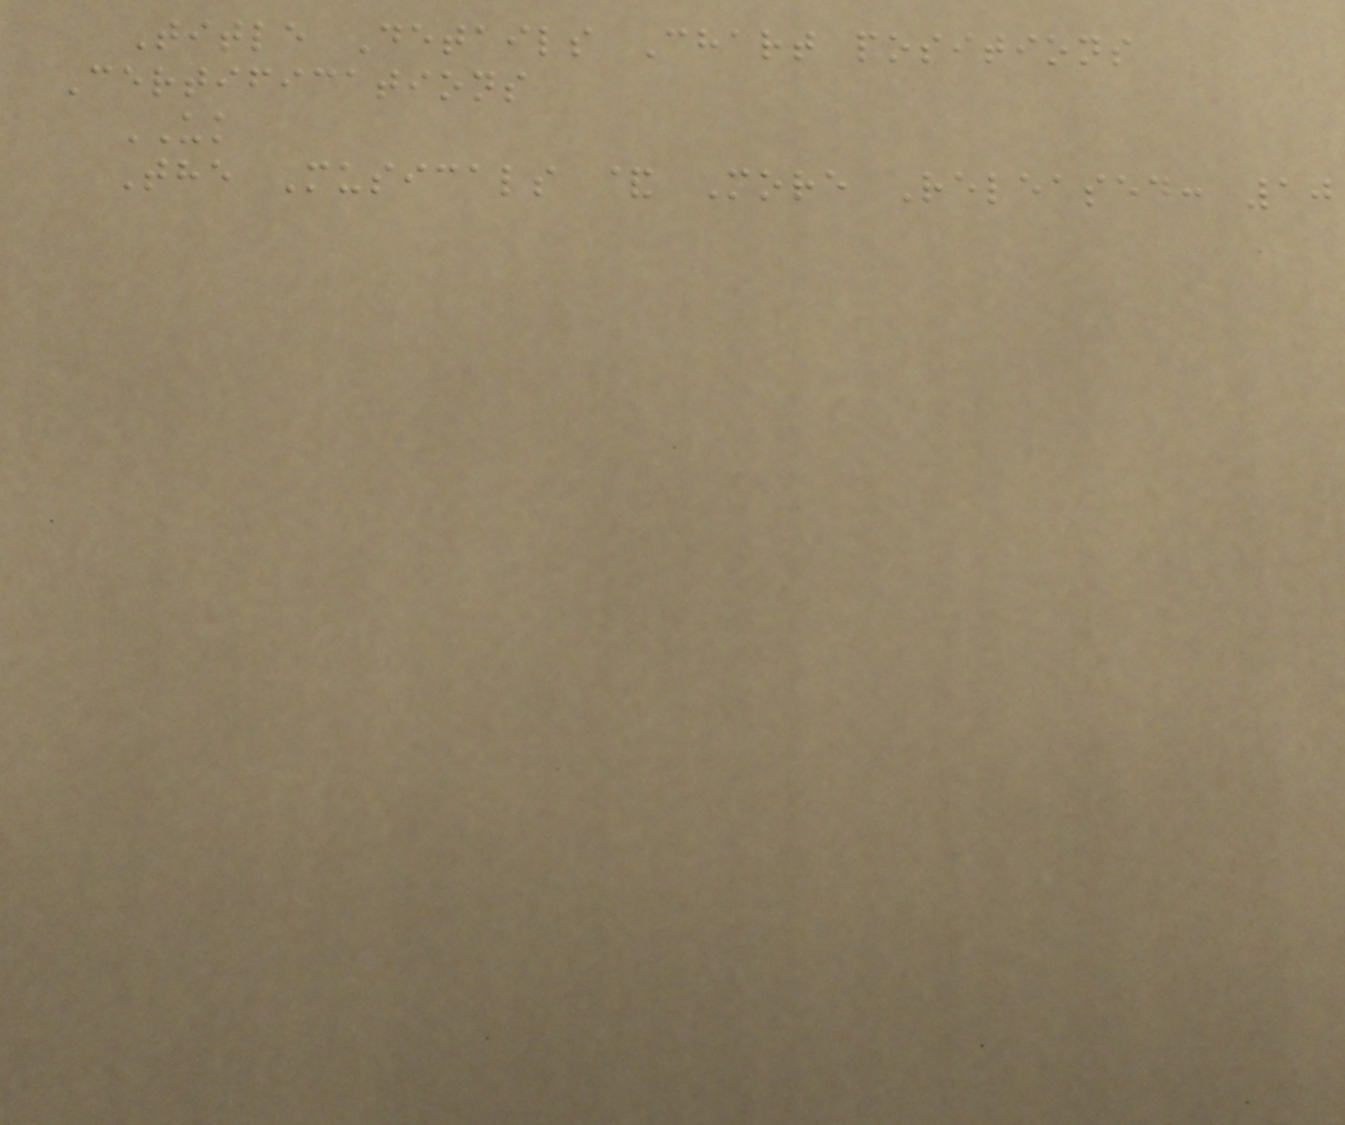Title Details Chart positions
Certifications
UK
The Musicals & More Released: 10
